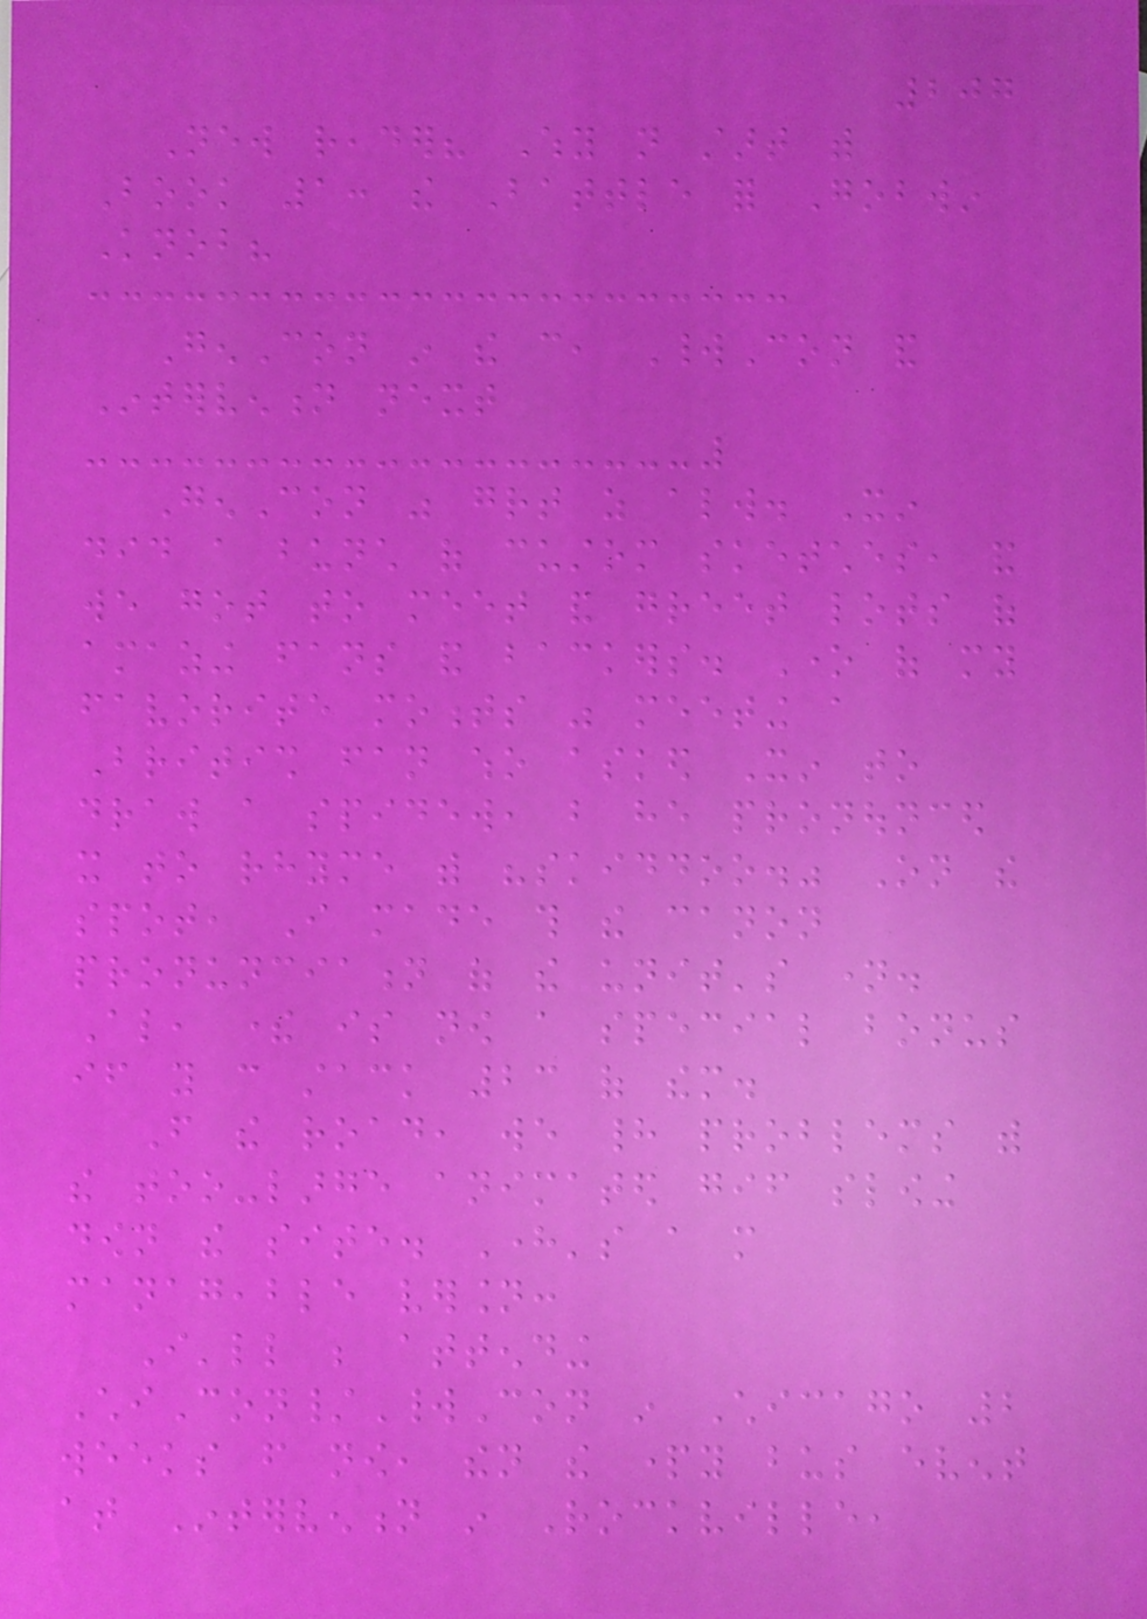207
New reader? Why not start with
Book 1: the Battle for Gobwin
Knob?
GenCon in the can, WorldCon and
Intervention next
GenCon was great as always. Xin
did a bunch of custom sketches, and
we got to meet and greet lots of
amazing fans and backers. One of my
favorite moments was meeting a
British fan who asked Xin to
draw a spidew, but he pronounced
it to rhyme with "skiddoo." On the
spot, I made this the canon
pronunciation of the unit's name.
Also, there is now a special bonus
if you can stack 23 of them.
From the road, we had problems with
the too-large animated gif slowing
down the site. Here's a more
manageable version:
I'll be attending
ChiCon/WorldCon in Chicago 2
weeks from now, then the party bus event
at Intervention in Rockville,
